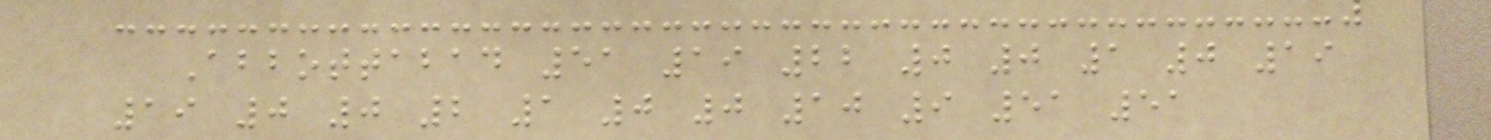Abbottabad 51 19 22 0 0 1 0 19
19 0 0 2 1 0 0 10 9 51 51
